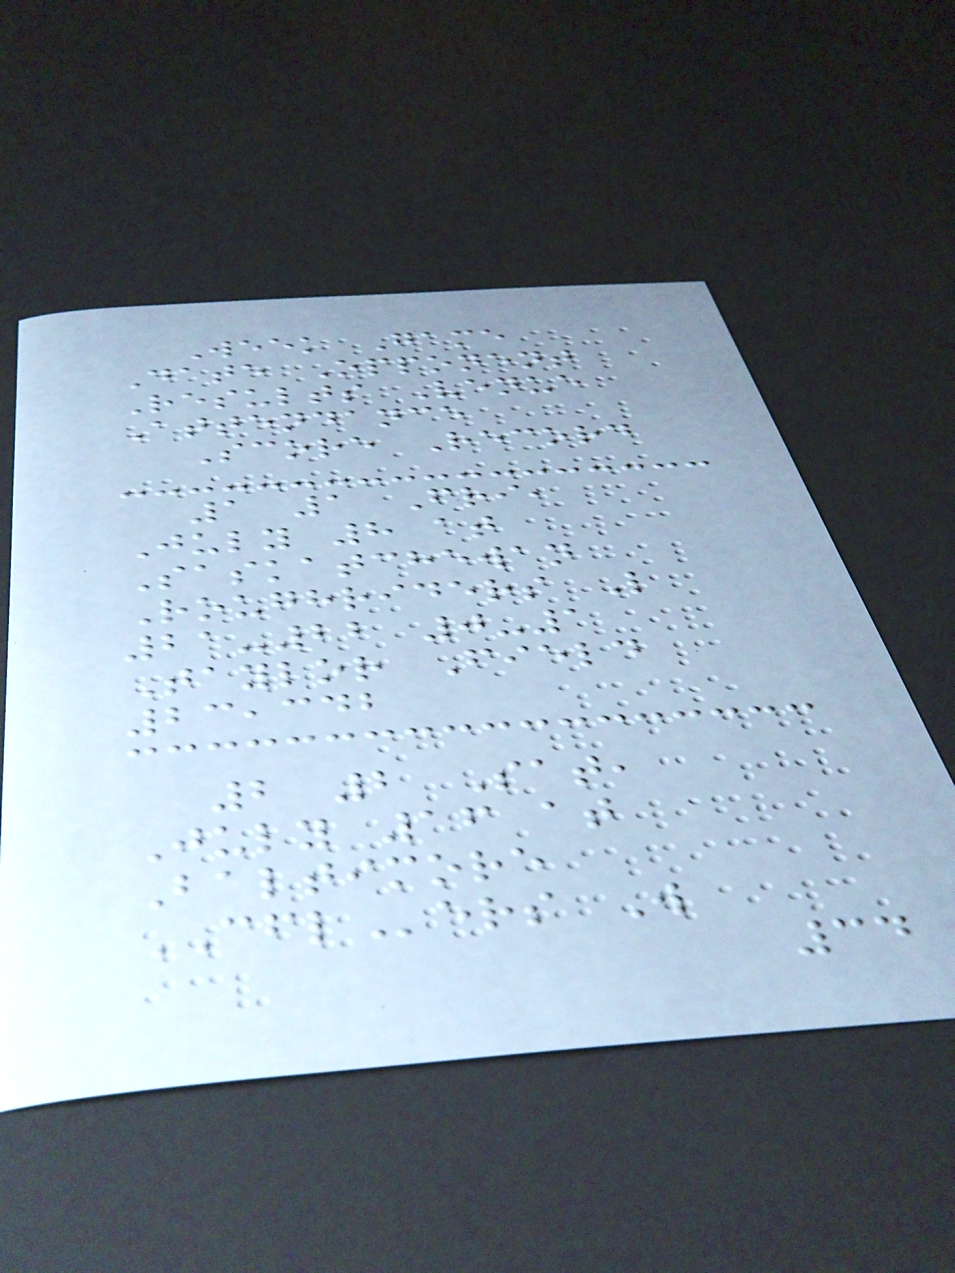Week Game
Date Opponent
Results Venue
Attendance
Score Record
1 1 Fri,
July 8 at
Saskatchewan
Roughriders L
21-22 0-1
Taylor Field
23,342
2 2 Sat,
July 16 at
Baltimore
CFLers W
34
